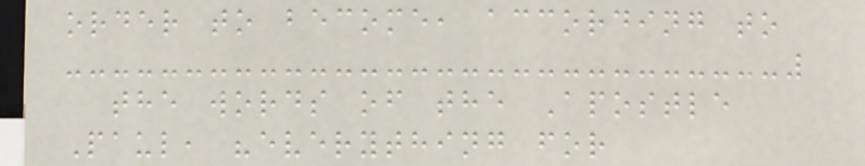order to become, according to
the words of the Apostle
Paul, "everything for
